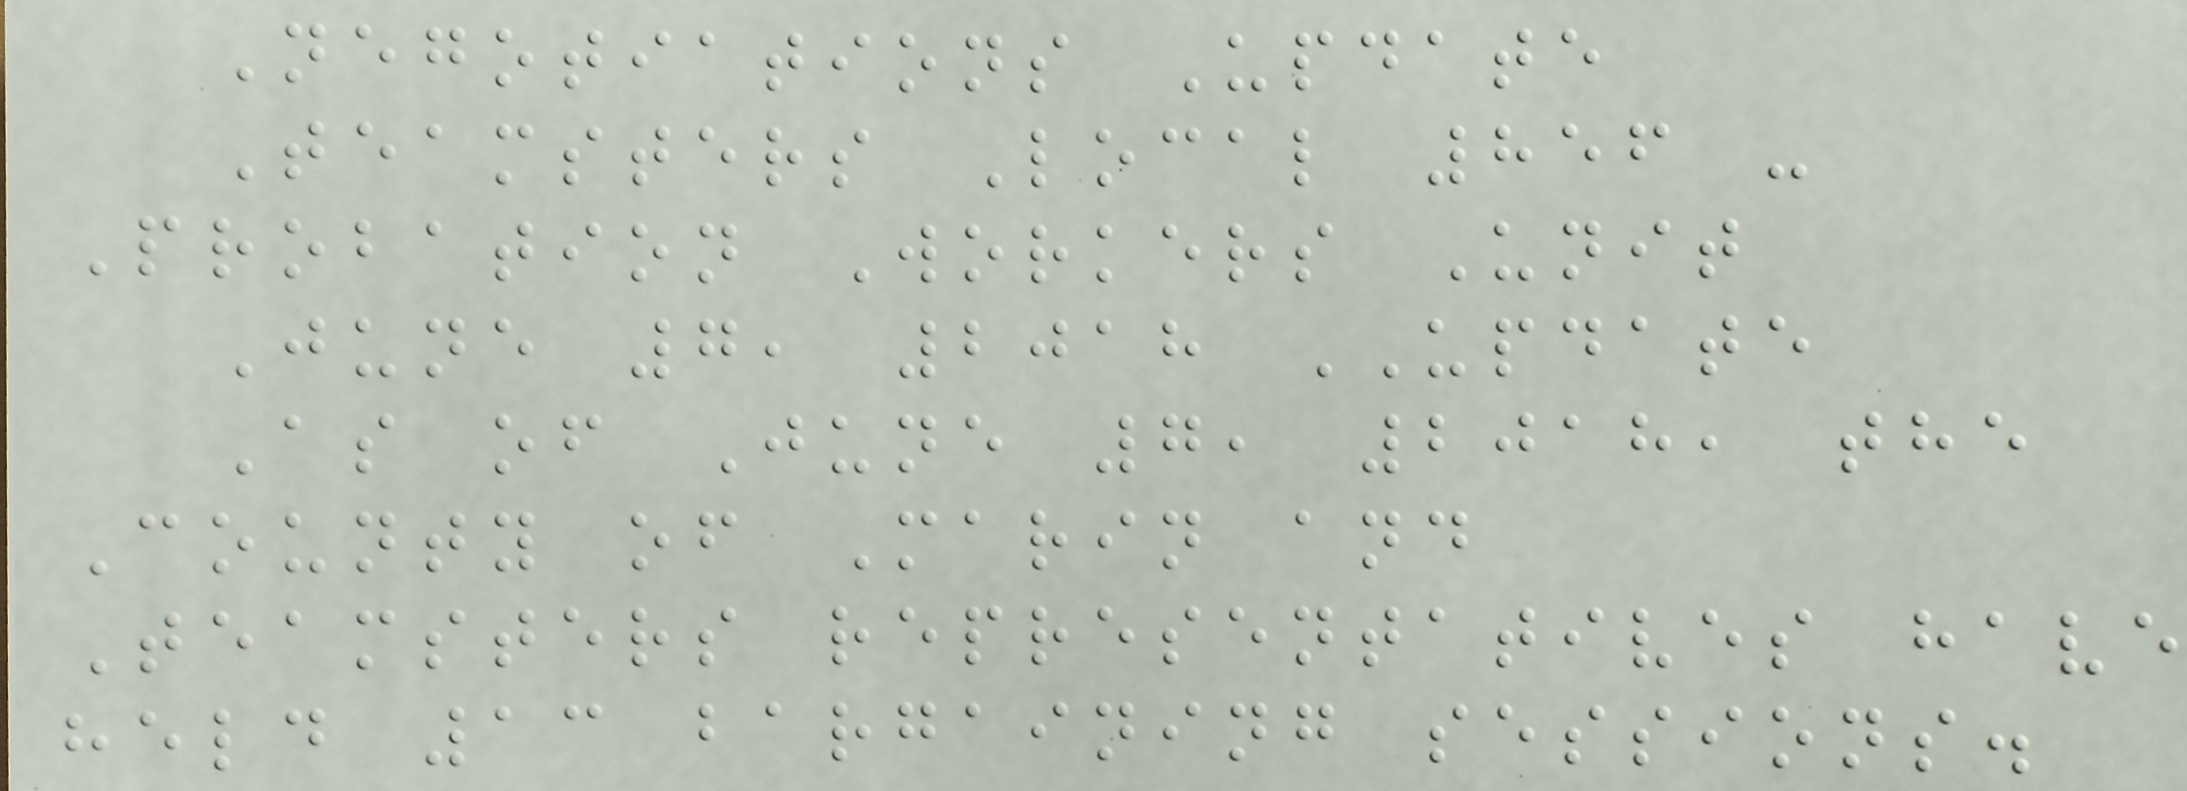Negotiations Update
Teamsters Local 856 -
Probation Workers Unit
June 7, 2018 UPDATE
As of June 7, 2018, the
County of Marin and
Teamsters representatives have
held 13 bargaining sessions.
